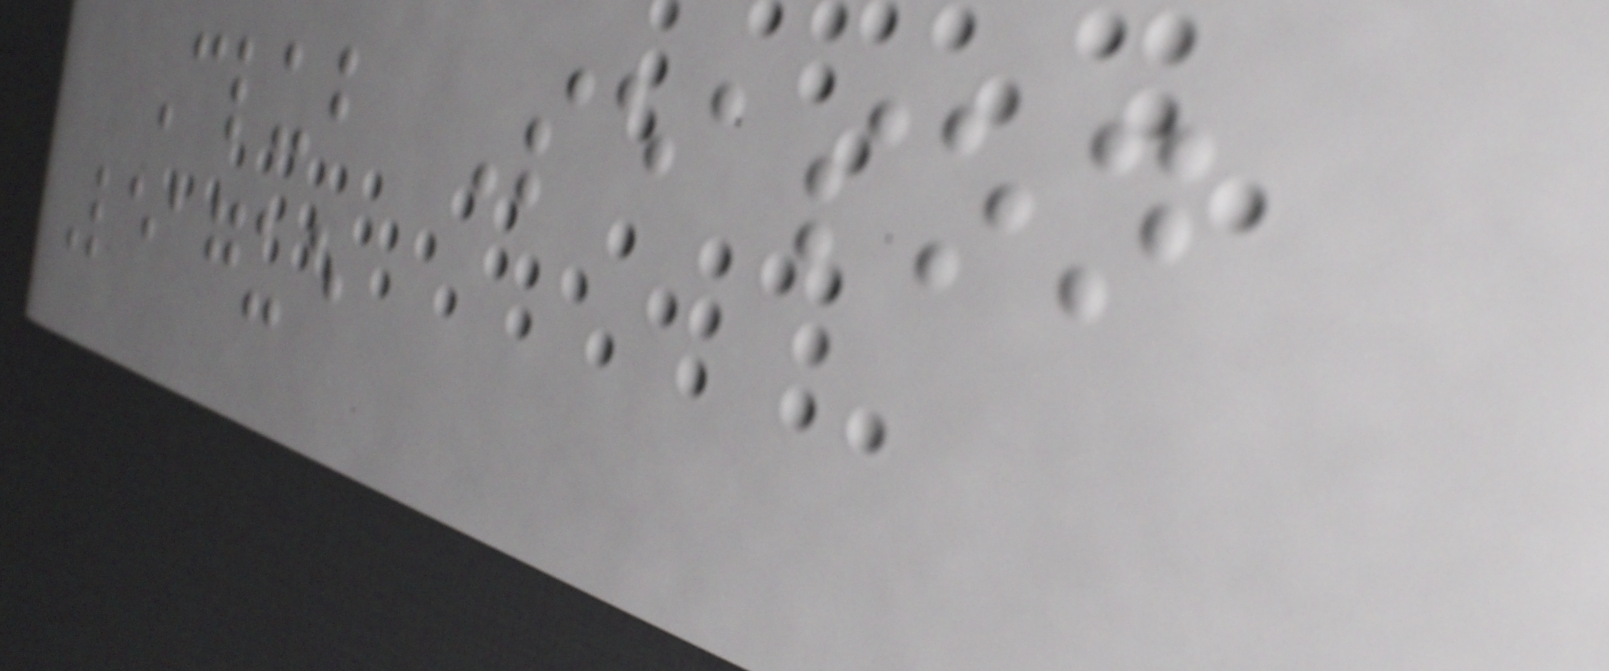Club Season
League
